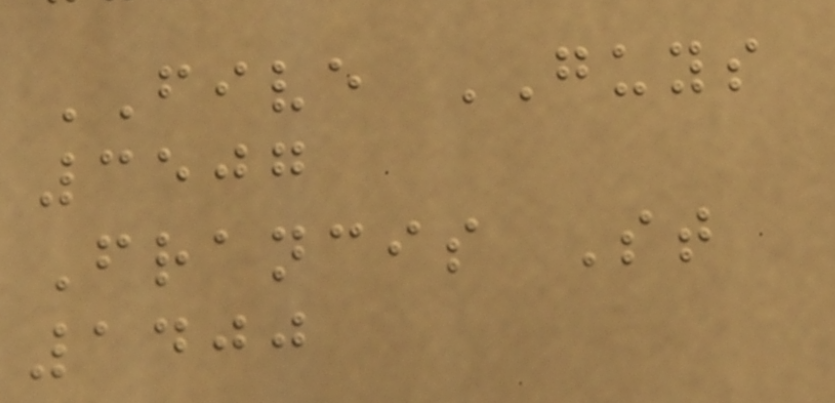FIVE GUYS
3507
Francis St
1400
